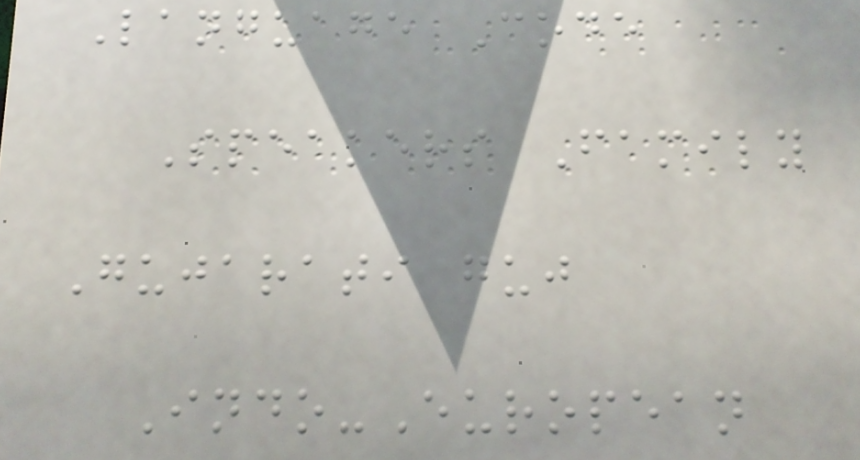Language Code
Speakers Family
Gujarati guj
Indo-European
